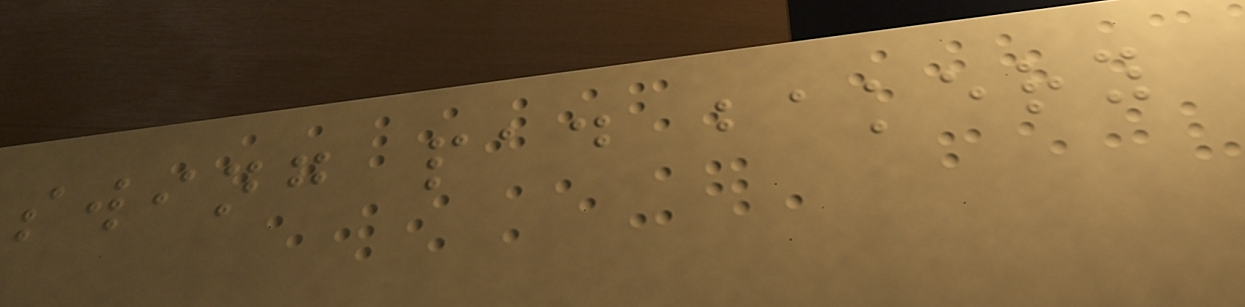swing pad bakery
